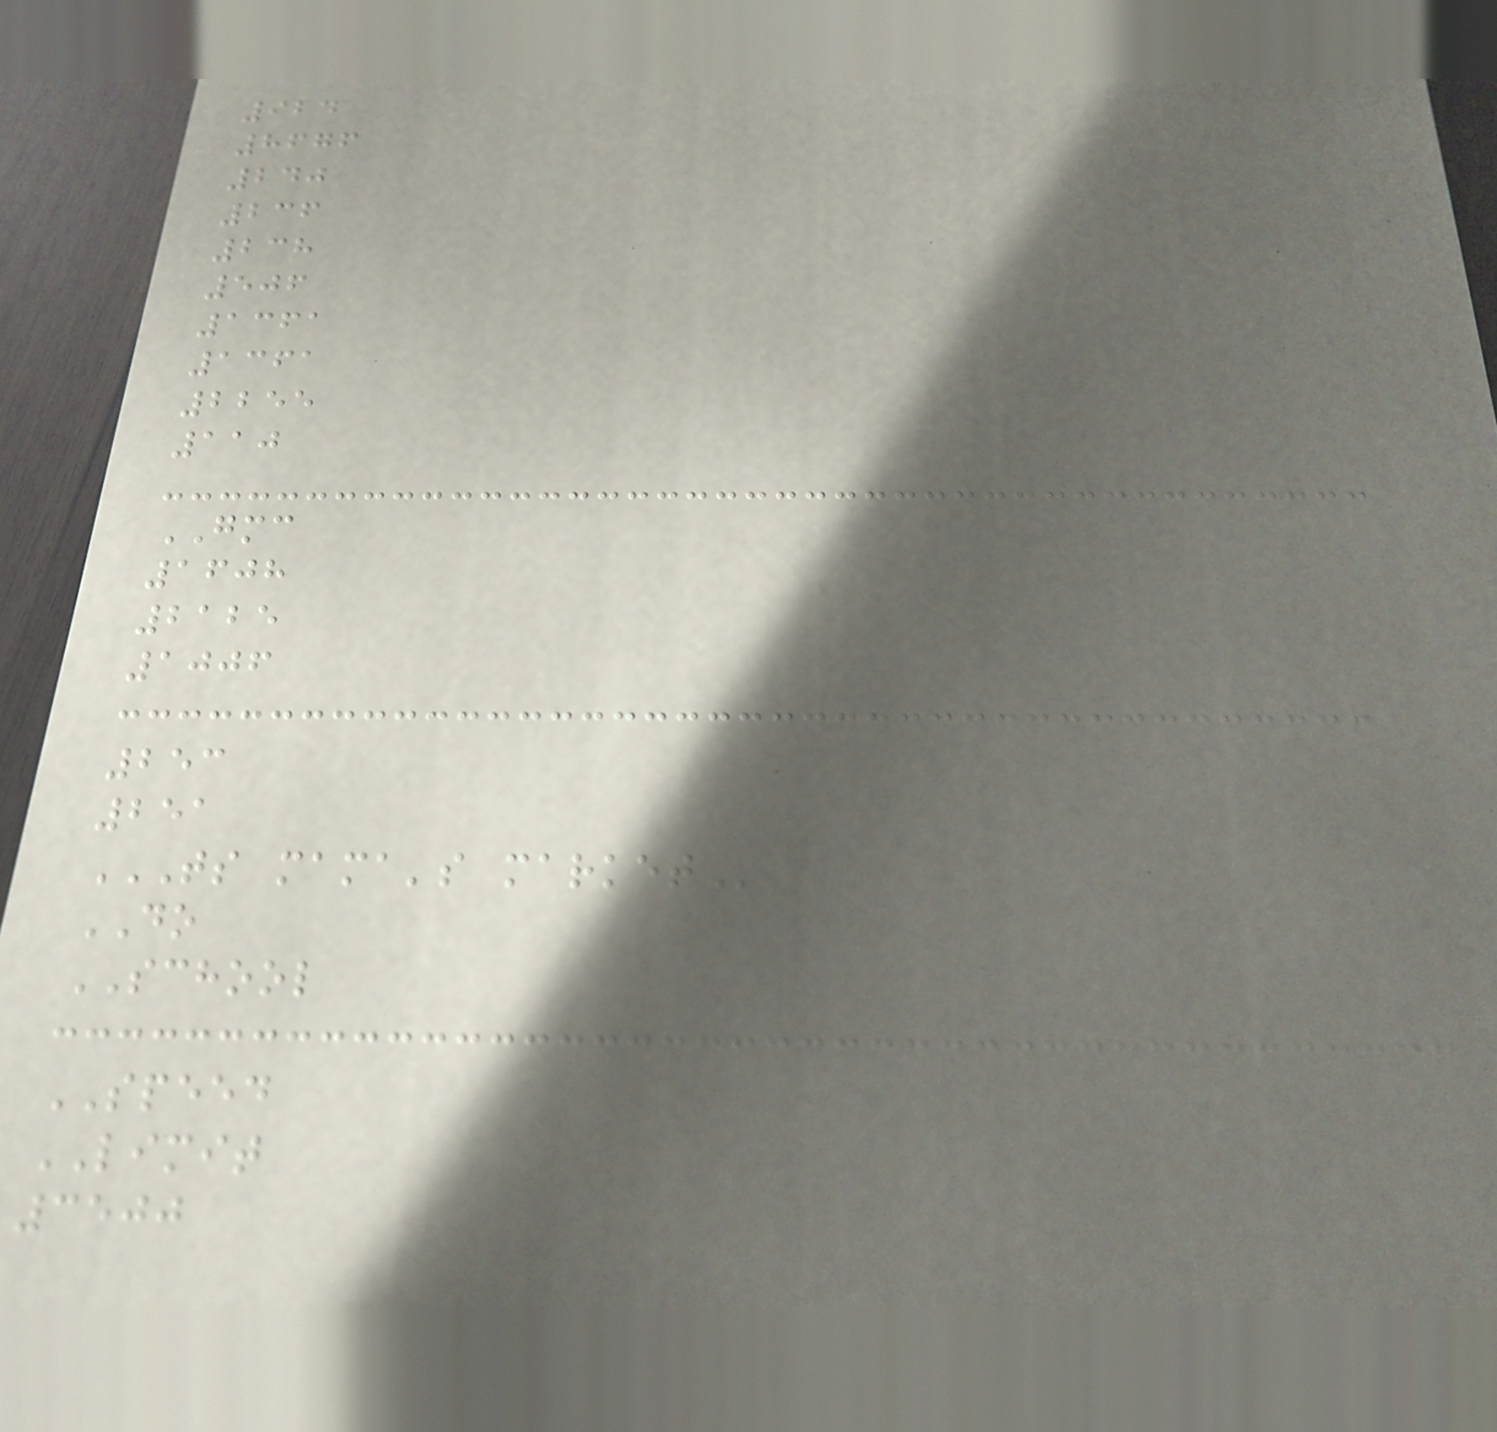924
8676
240
236
238
506
1361
1361
2255
110
GMC
1608
2125
1006
253
251
TS MAMA'S MARKET
DO
SCHOOL
SPEED
LIMIT
3500
